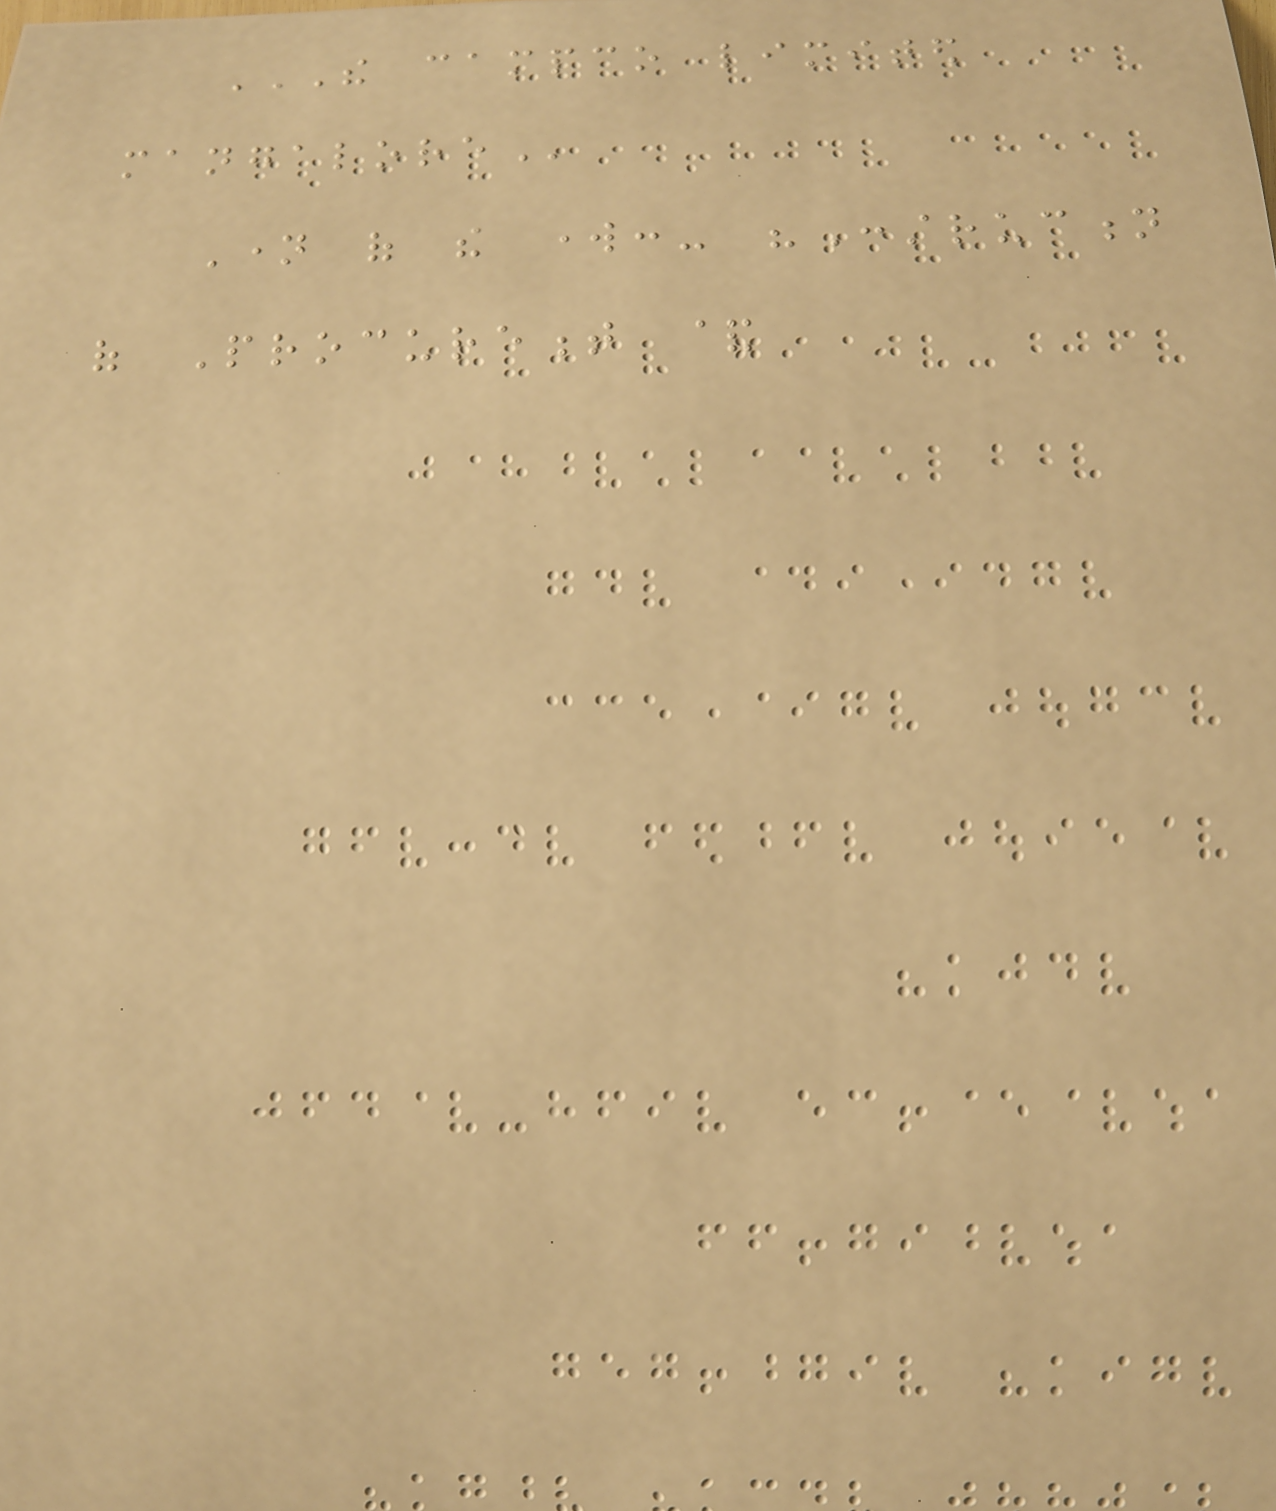THE CAMPCO LIMITED
MANGALORE
Name of the work:- "Construction
of Procurement &
